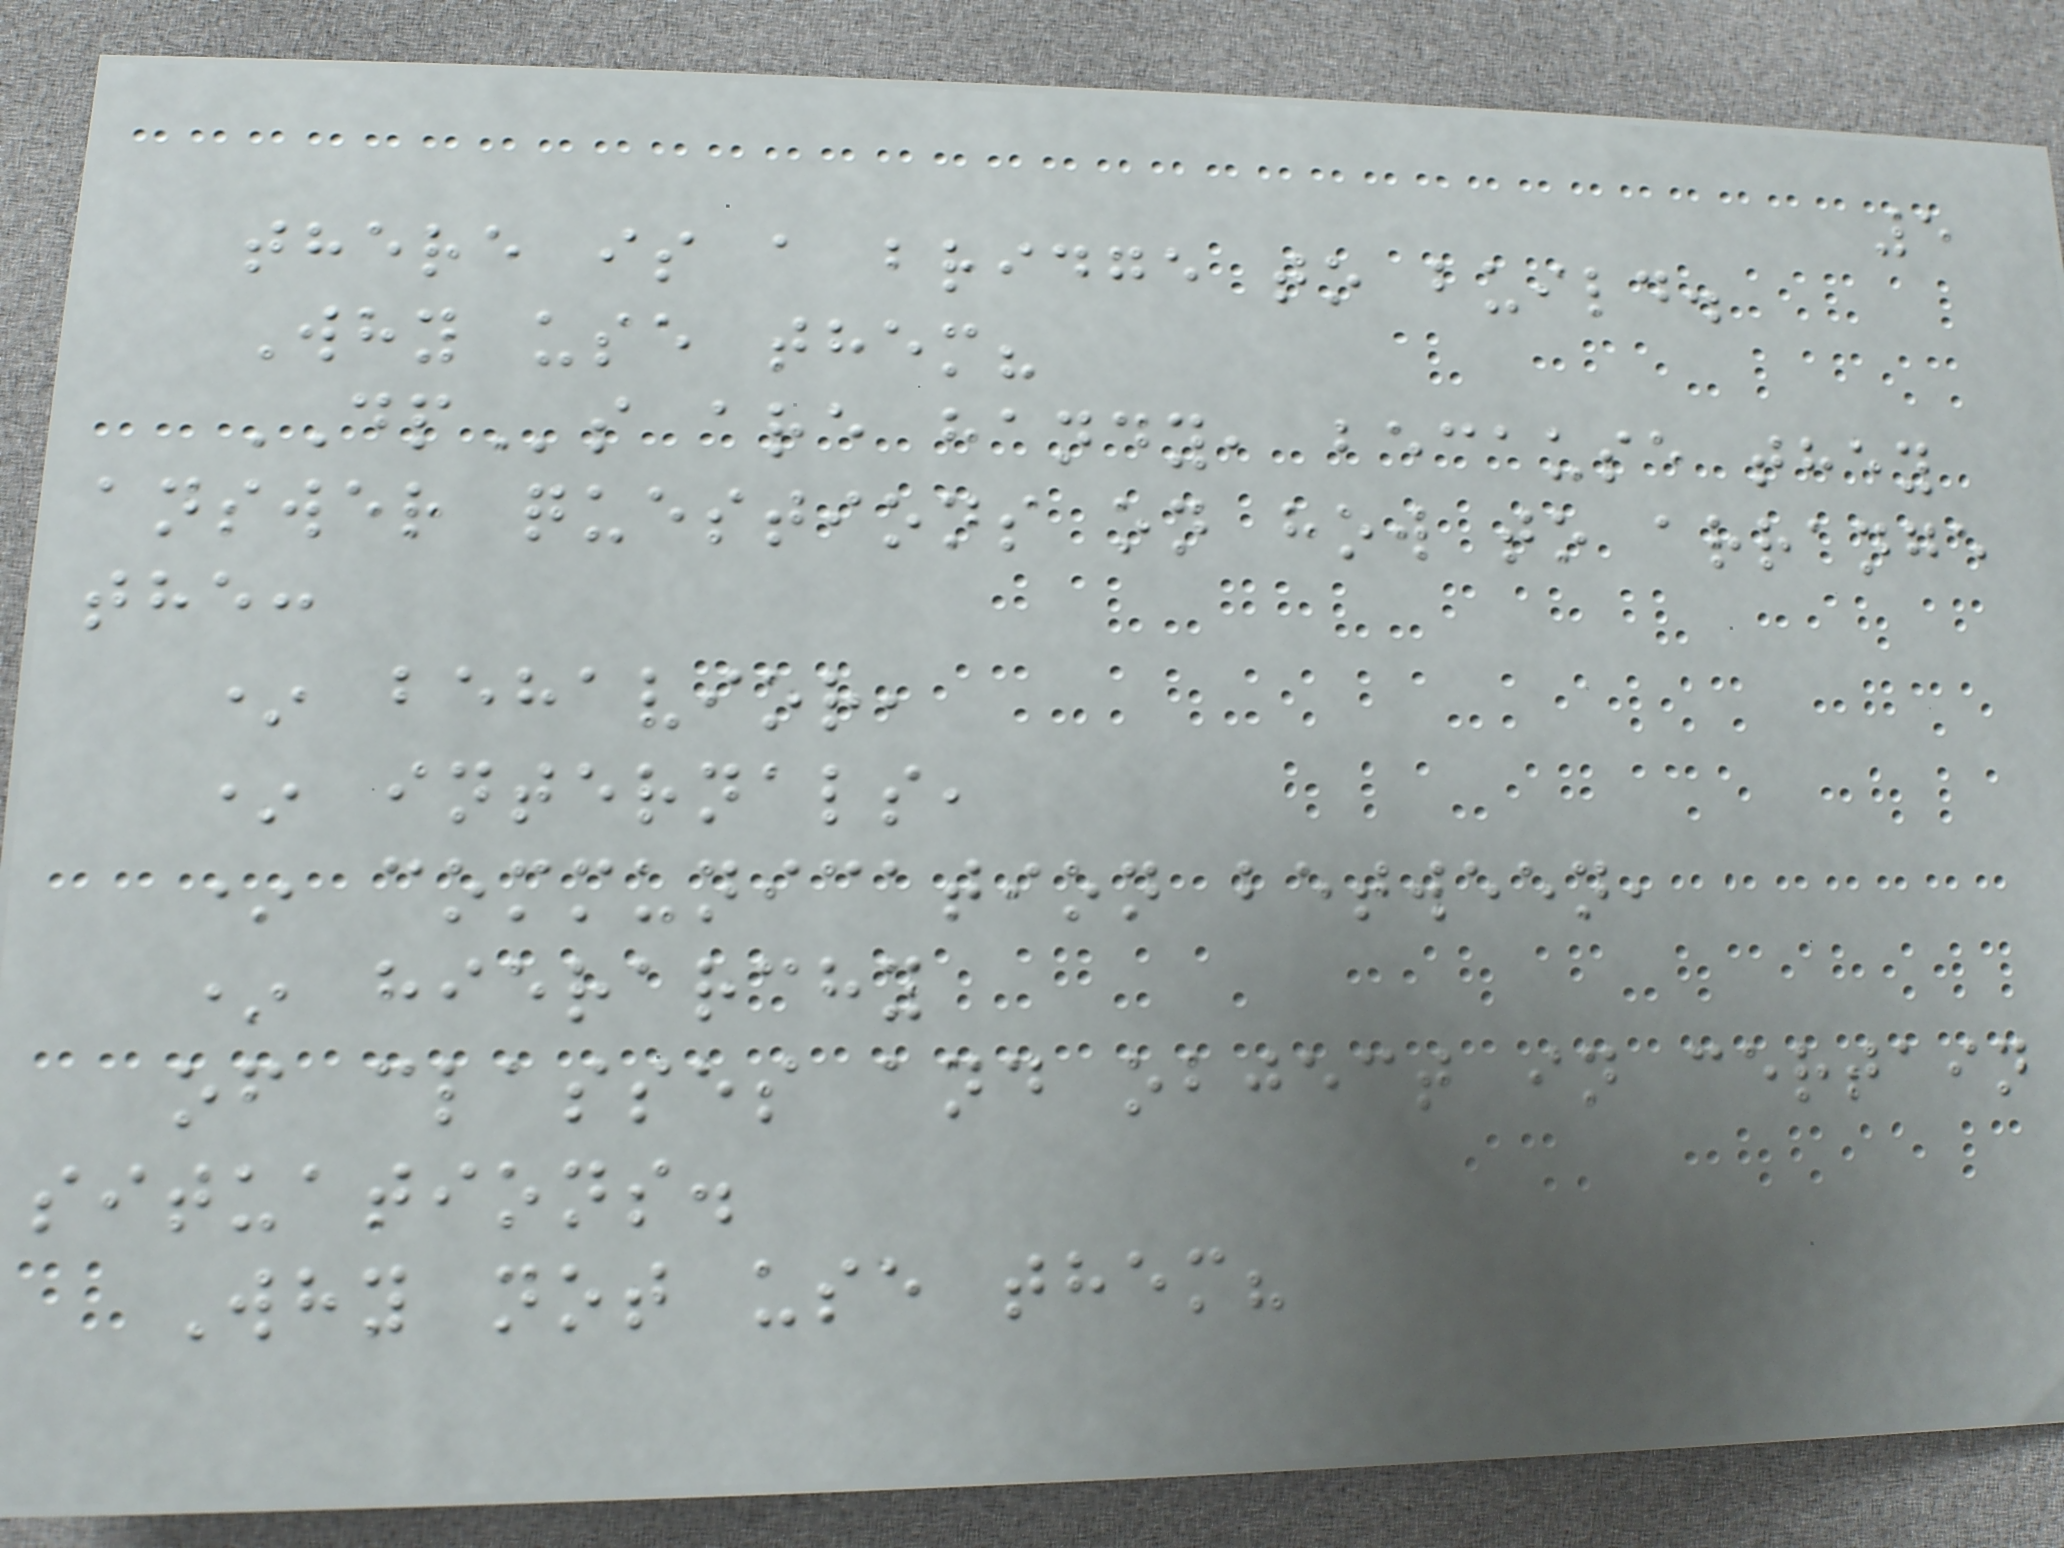5
there is a bridge to build.
Why use them?
DPs are handy, because they
answer questions on how to arrange
the:
* behavior,
* internals,
* communication between,
* hierarchy
of classes and object in certain
situations.
Why not use them?
